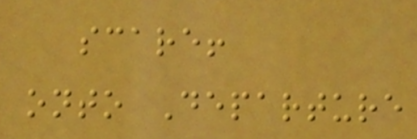scare!
onto Departure
